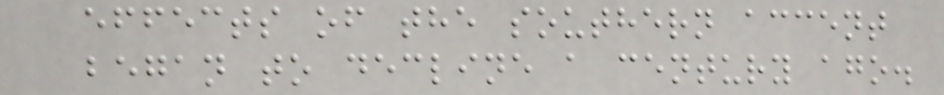effects of the southern accent
began to decline a century ago.
